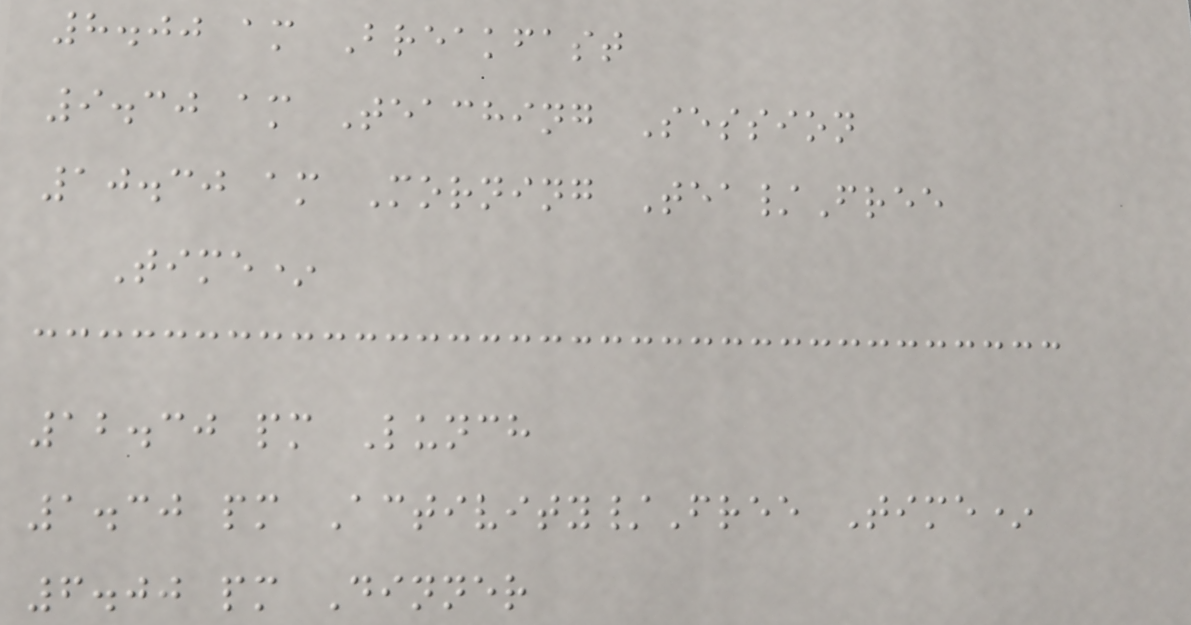8.00 am Breakfast
9.30 am Teaching Session
10.30 am Morning Tea/Free
Time*
12.30 pm Lunch
1.30 pm Activity/Free Time*
6.00 pm Dinner
